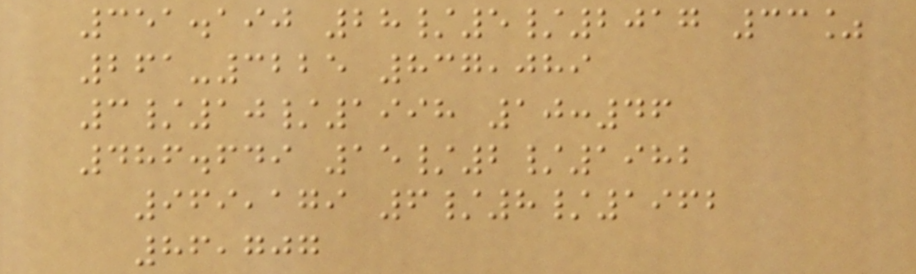351.190 28/5/2017 33%
261-3225 837,089
3/10/1998 10:46
486.649 15/2/1982
969,179 6/8/1962
86,707
